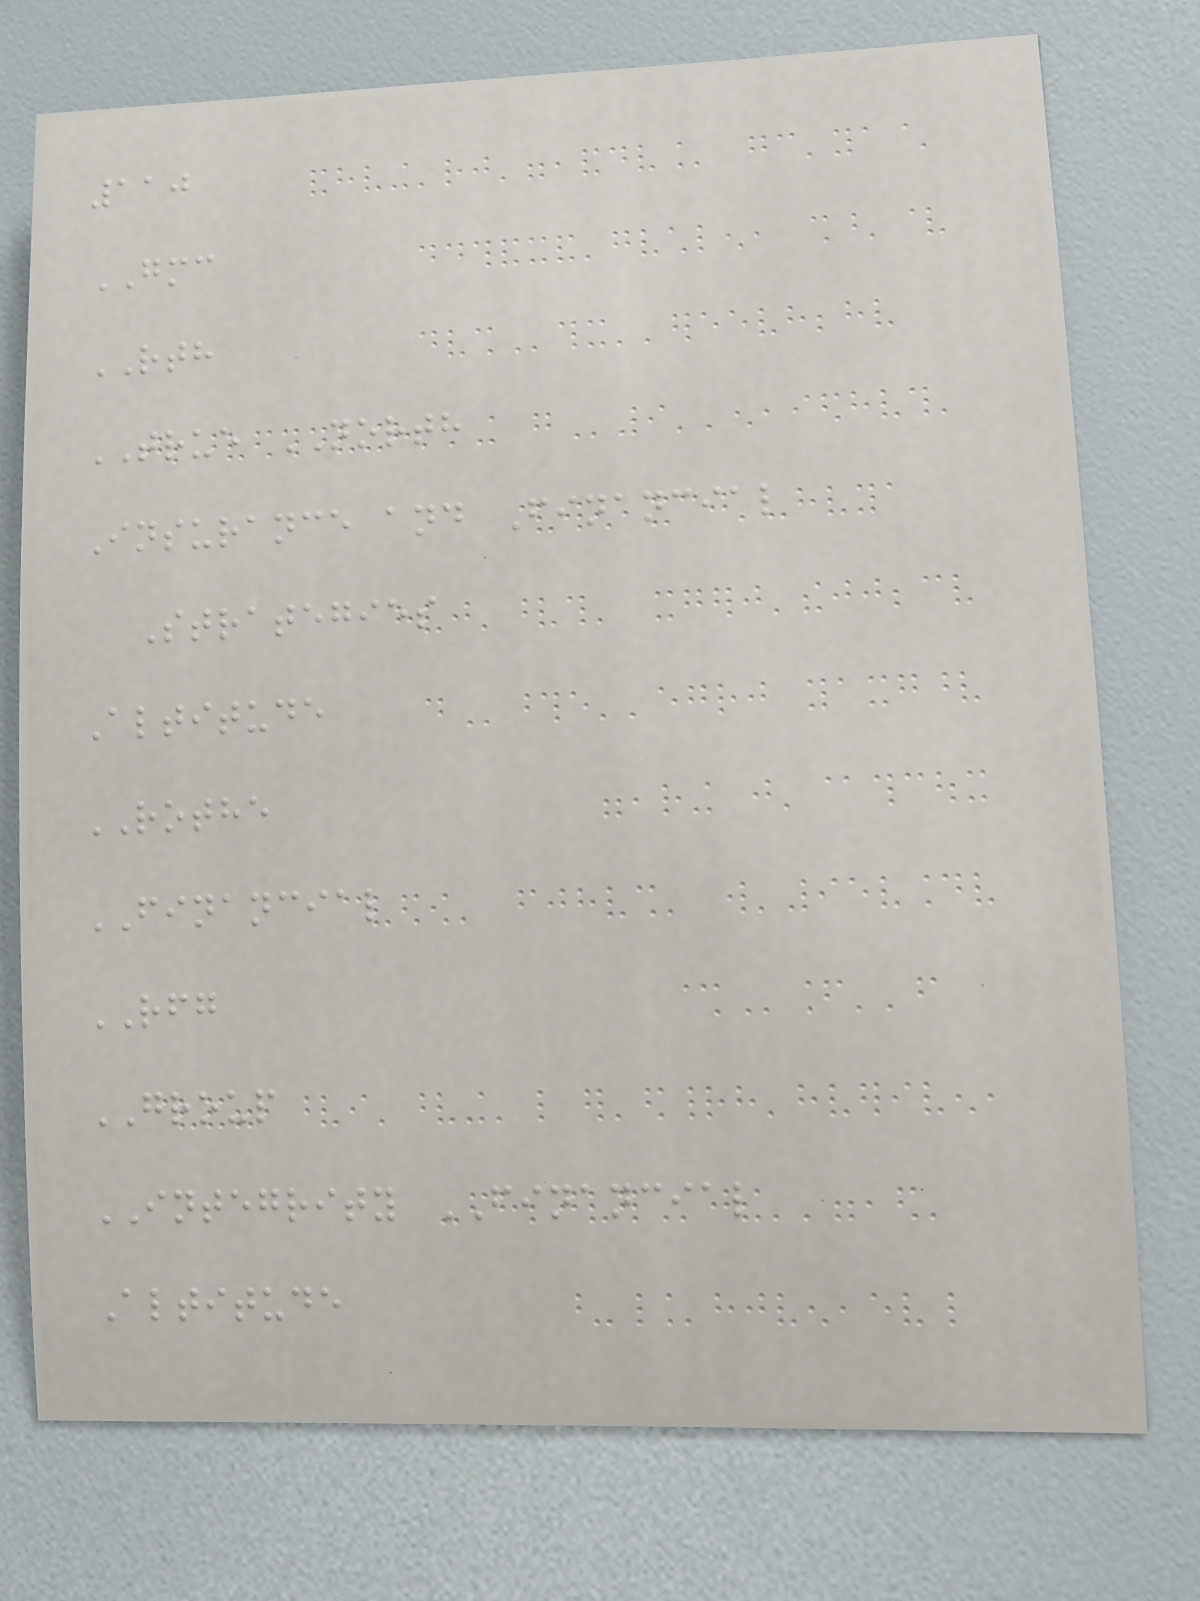110
GMC
RTH
TRUE NORTH
Insurance and Financial
Strategies
Altitude
ROTHE
FINANCIAL
RFG
GROUP
INTEGRITY FINANCIAL
Altitude
